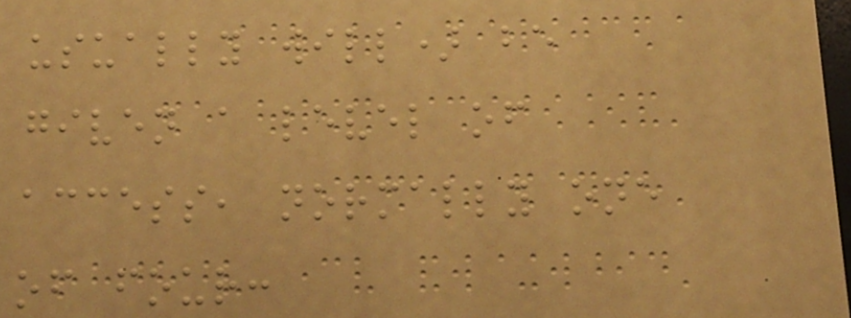usually will) be
given a level of
access, normally one
of four:
